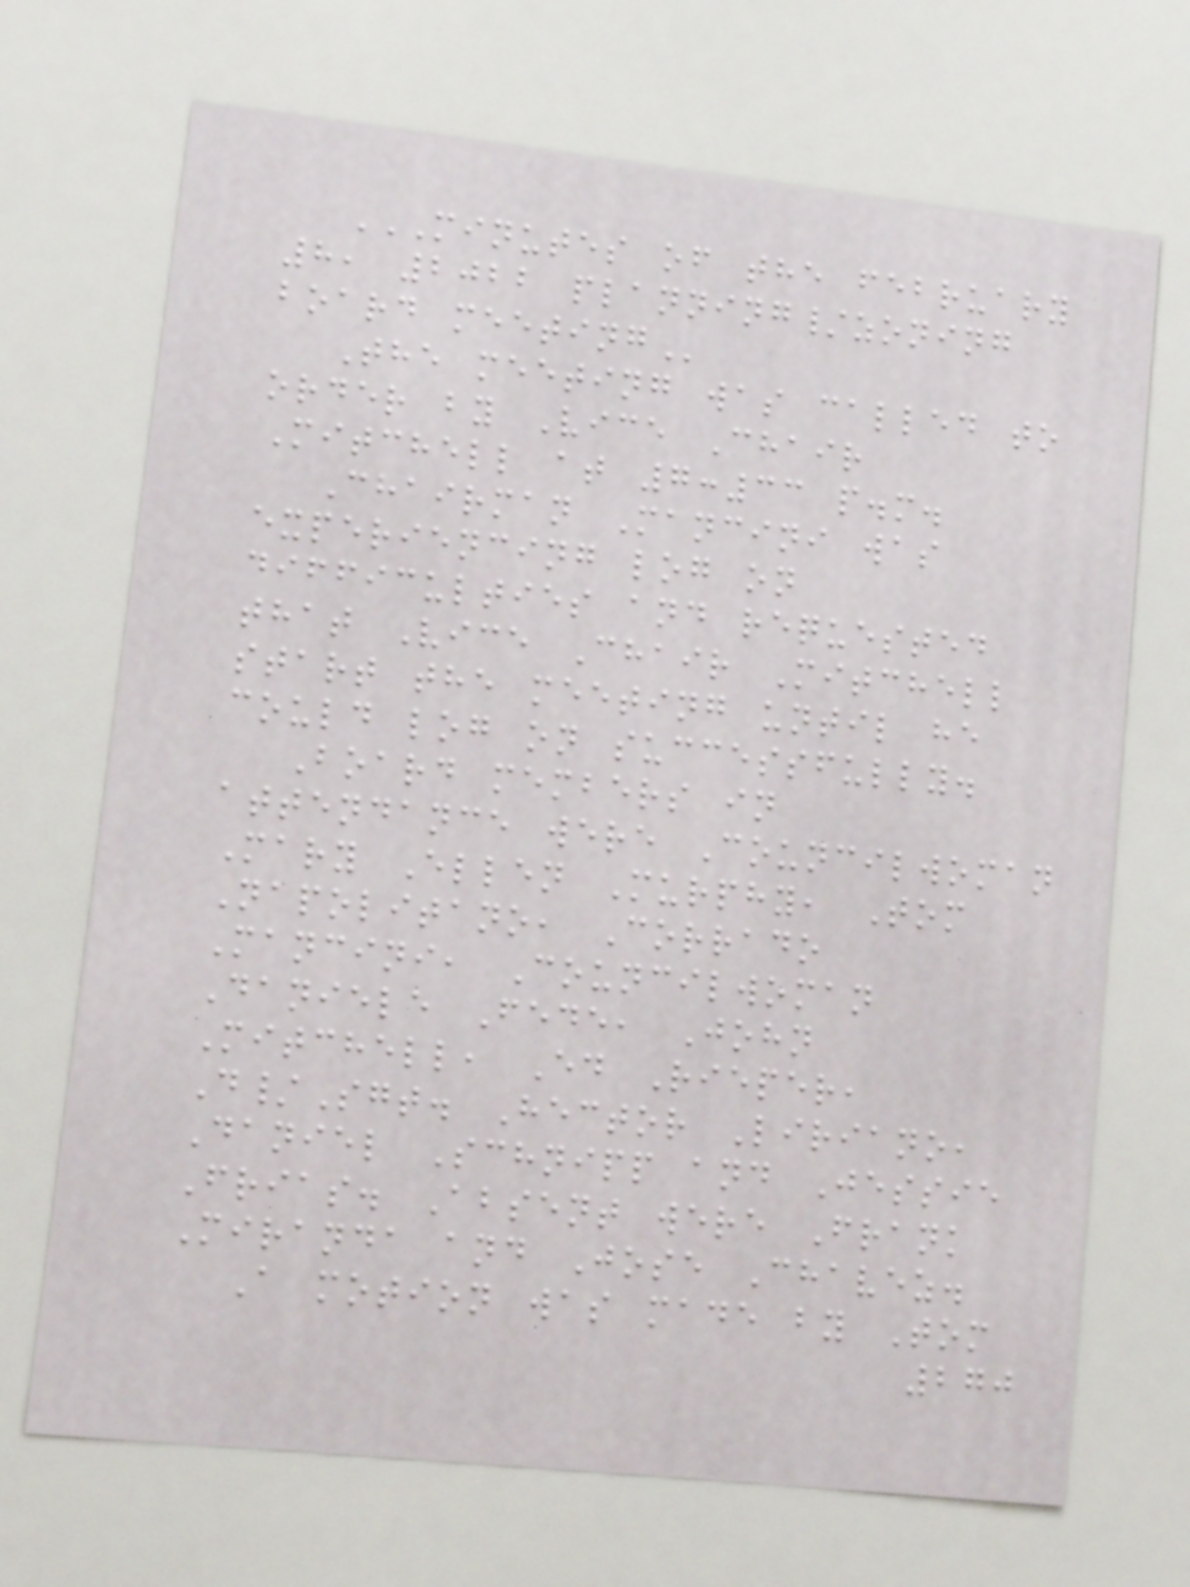MINUTES OF THE FEBRUARY
8, 2022 PLANNING/ZONING
BOARD MEETING
The meeting was called to
order by Vice Chair
Mitchell at 7:33 p.m.
Chairman Mancini was
experiencing log on
difficulties and requested
that Vice Chair Mitchell
start the meeting until he
could log on successfully.
Board members in
attendance were Councilwoman
Mary Ellen Murphy, Tom
Napolitano, Corrado
Mancini, Councilwoman
Daniele Fede, John
Mitchell, Ed Rieper,
D/Sgt. Hector Liriano,
Daniel Schnipp and Jessie
Frias. Absent were Frank
Miranda and Jose Chavez.
A motion was made by Tom
270
